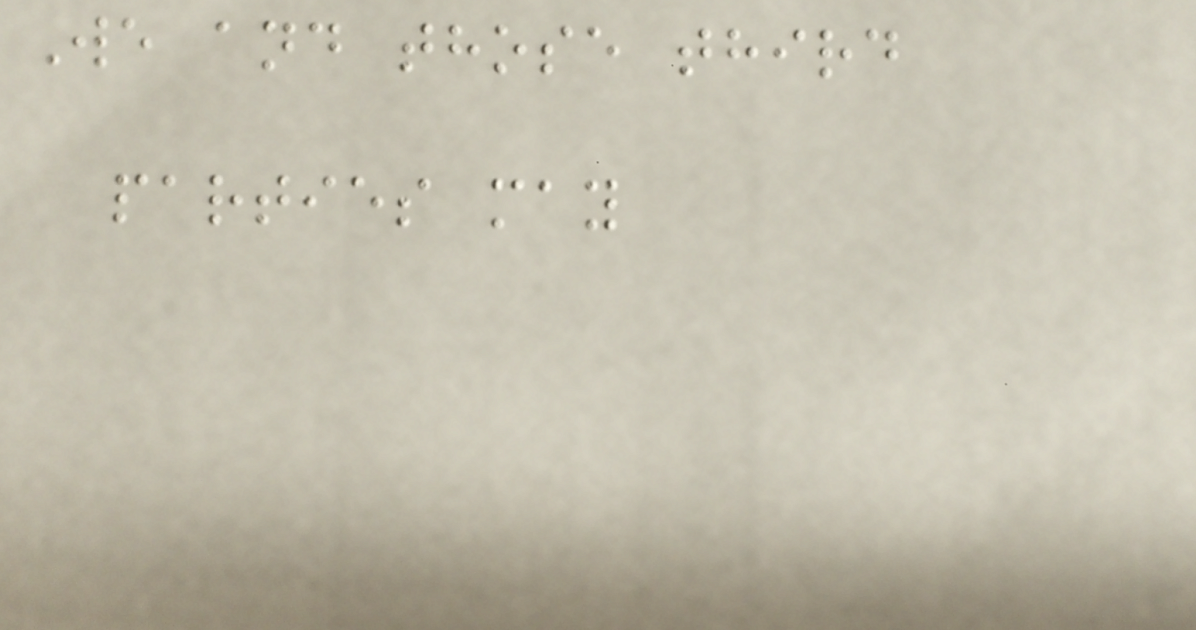We and those third
parties may
